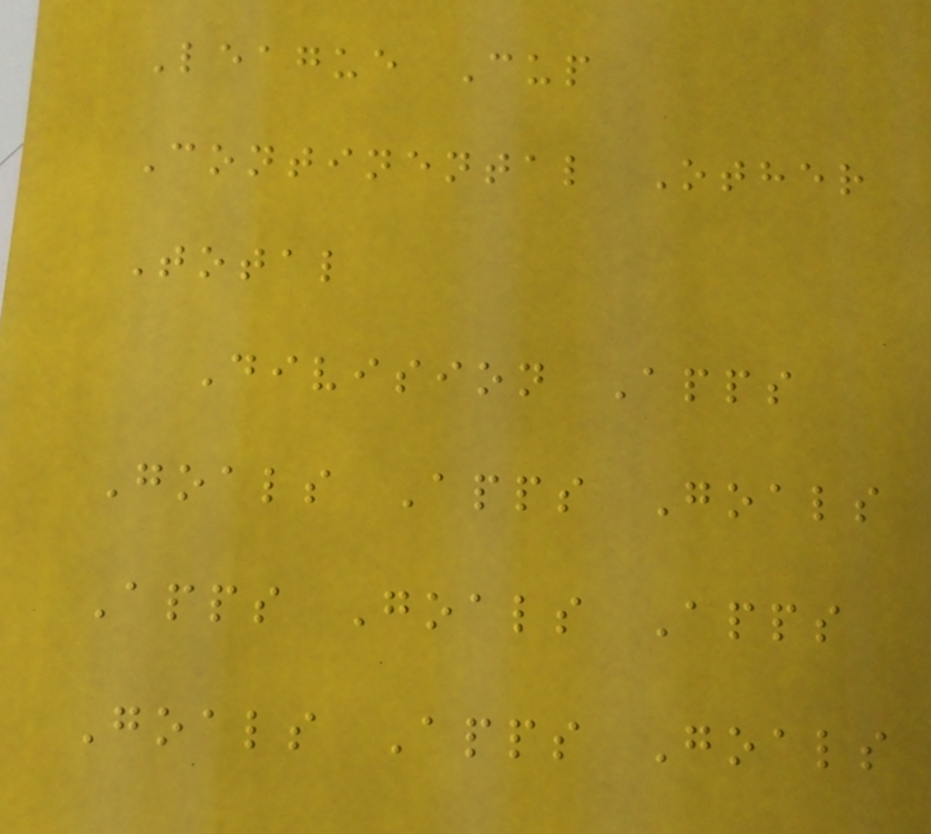League Cup
Continental Other
Total
Division Apps
Goals Apps Goals
Apps Goals Apps
Goals Apps Goals
